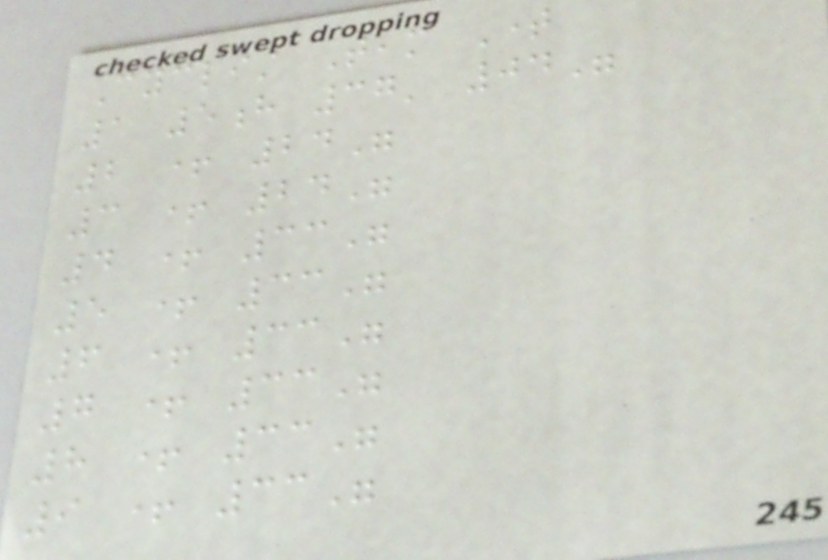Cyclist Team Time
1 5h 37' 04"
2 + 24"
3 + 24"
4 + 33"
5 + 33"
6 + 33"
7 + 33"
8 + 33"
9 + 33"
